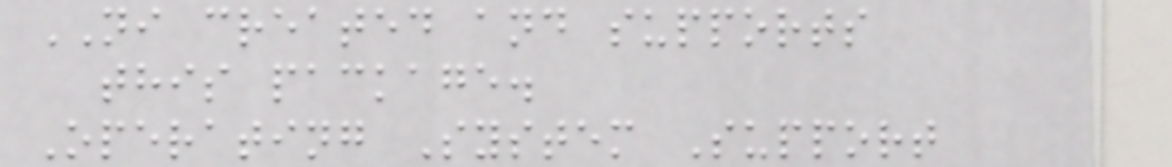NI created and supports
this package.
Operating System Support
